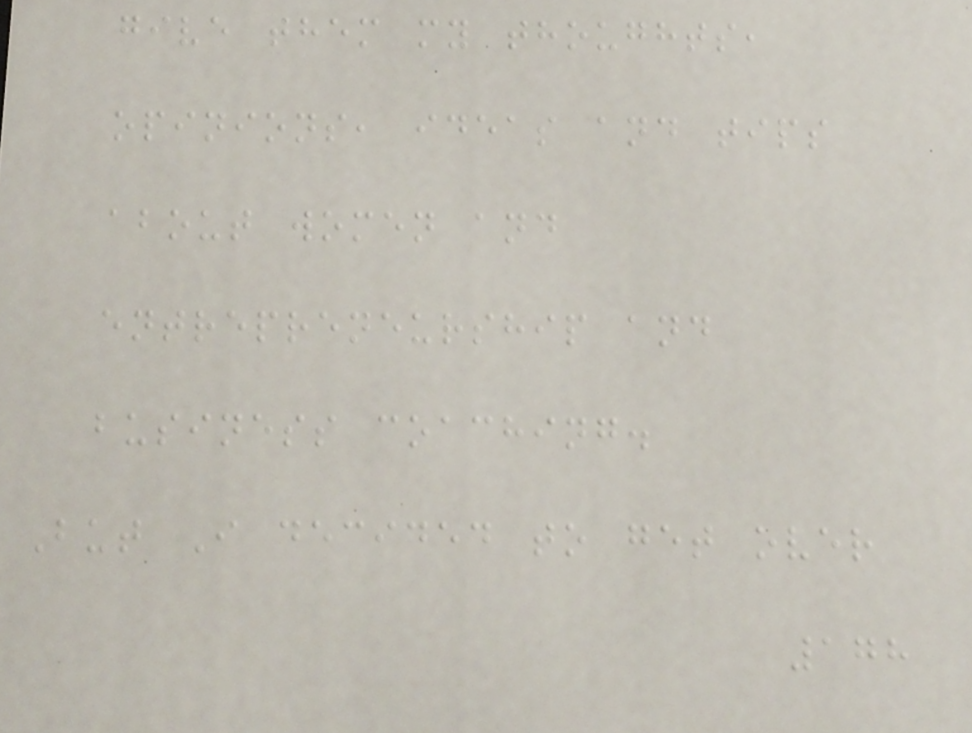give them my thoughts,
opinions, ideas and tips
about women and
entrepreneurship and
business coaching.
But I decided to get over
178
